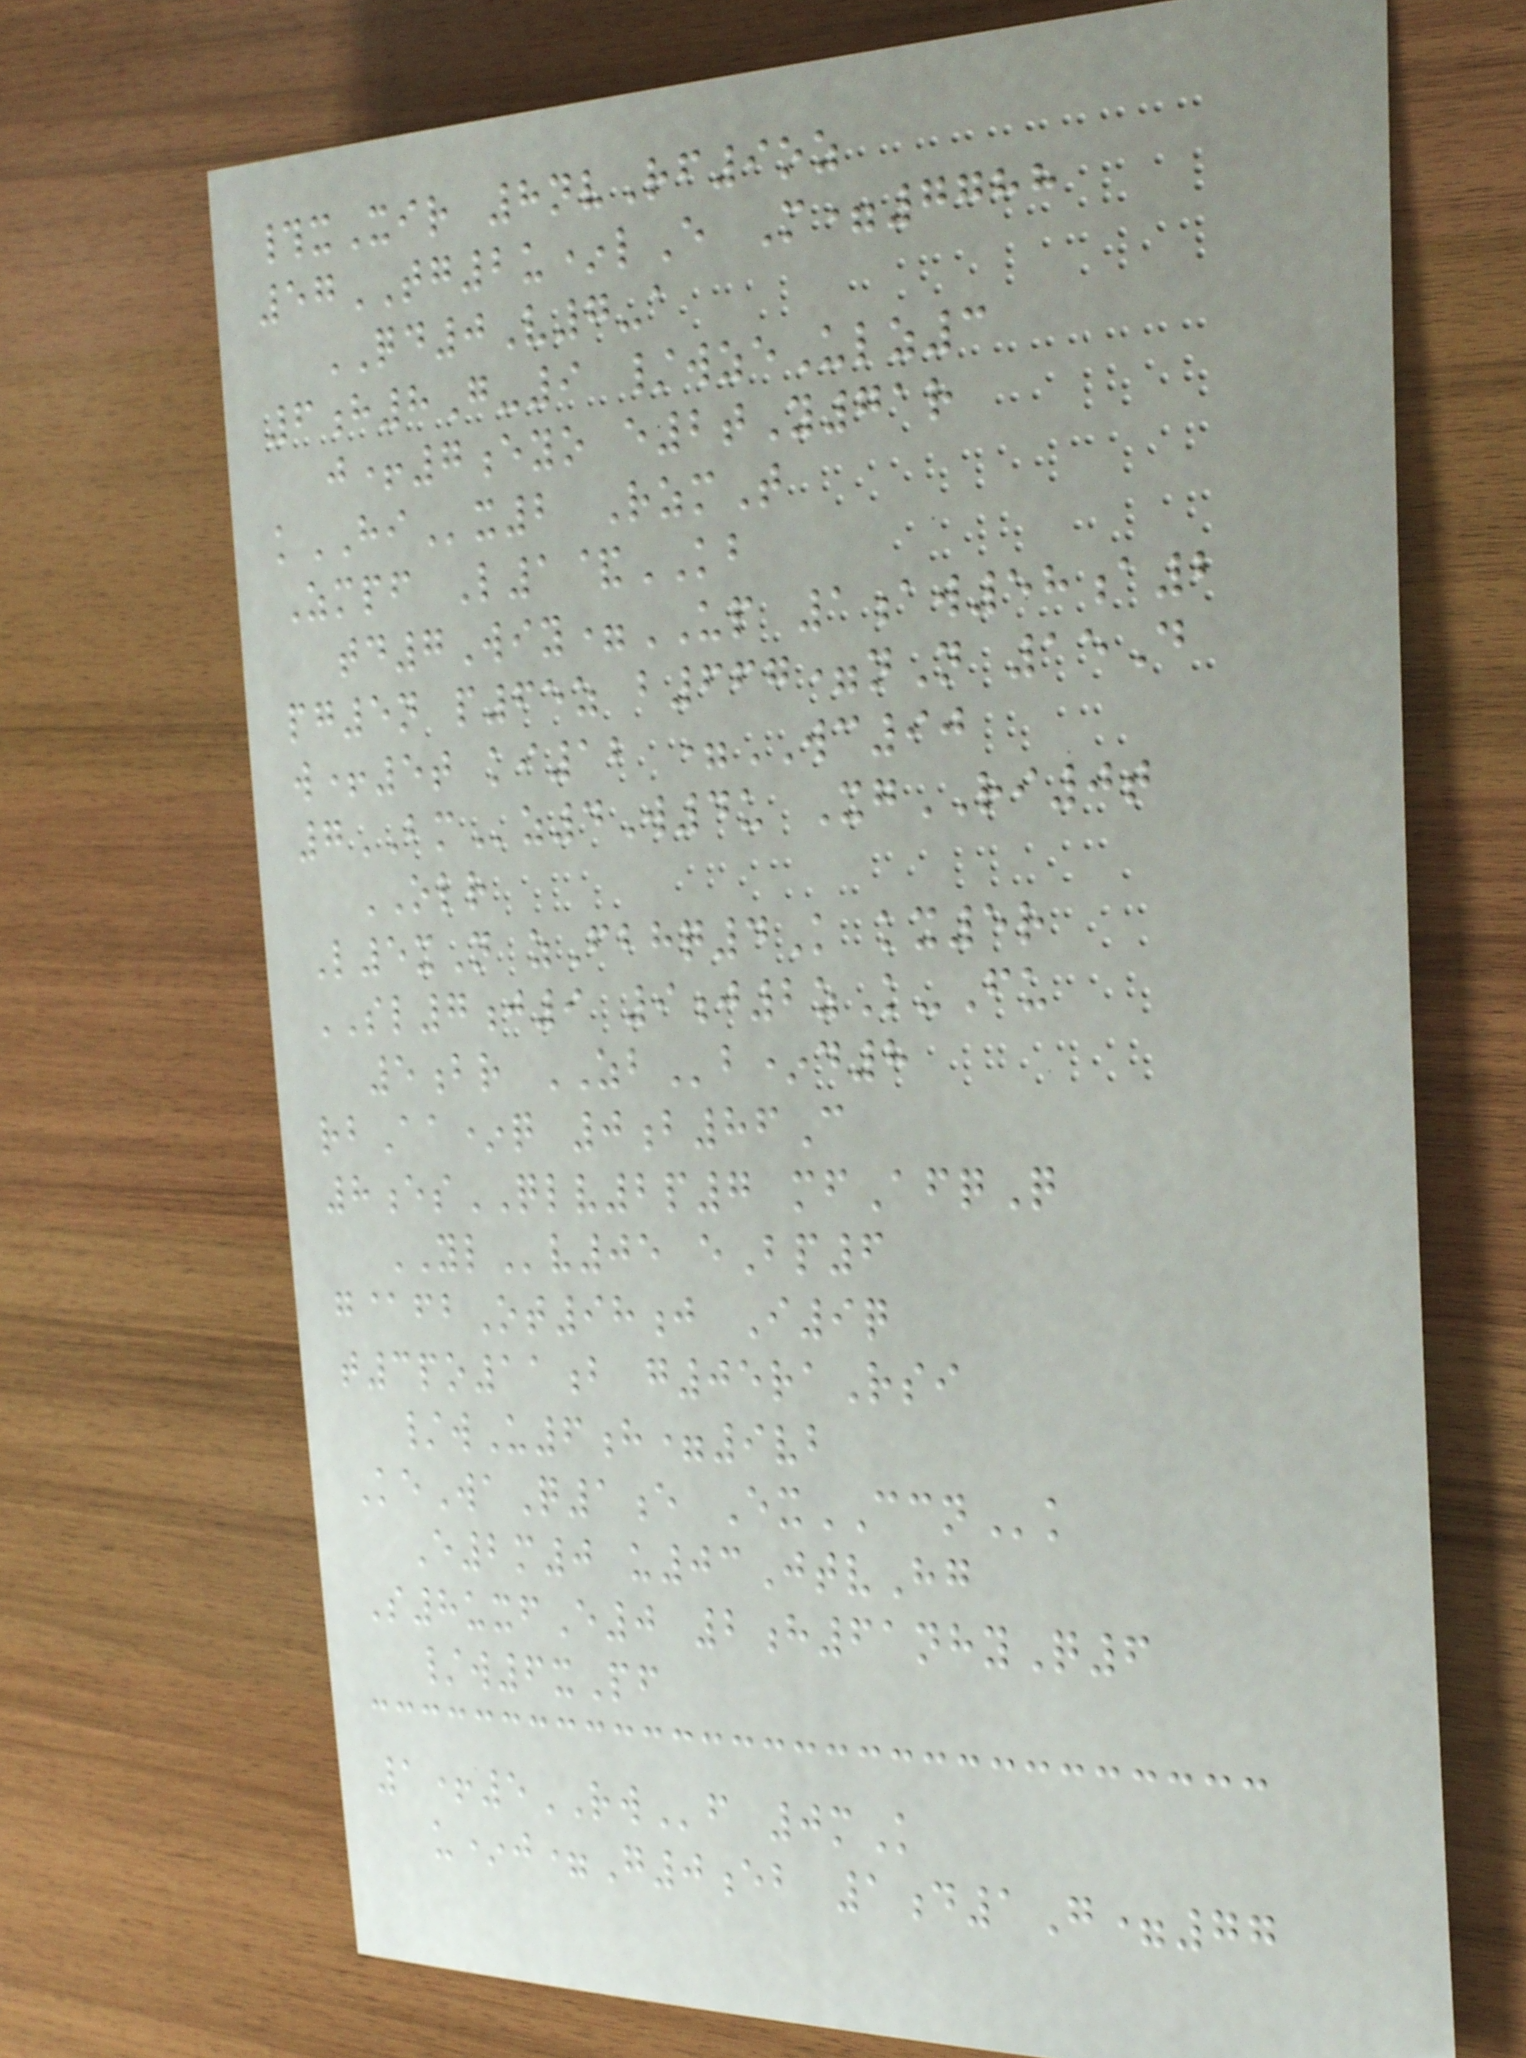#xXir 8nvRf9oz
57TG2u*lE M=7788
QD0V7-a
6h8G-9 /wzeUlz3
j+7eyo e2tY71r
kHIx2 RzmT
Zmpf L1&KB
td7Wiy=UP 1aw58a2
pg5n p65z b667=nN 15D
w+5t ki12 =WC90
7BMz4W4u XgRI0t
OLR
L5xN zFbhq4K kx5r
SL7j9 9j2zK-Fu
5br ZBb*d8
rbAa*q 0b86C
8esQLV2p7 mfAfqQ
YLv05 eBp6
g@fbOt98j I9q
t3po11b g05raRsi
/wU6h=9vb
KeWaQ1e ExCCNk
E2m0 u03JtvHg
S8uxfE0 2h61nhyQ6
/w6xPf
1+5RWf 0mK
u*j=G0eb 1d1G=77
